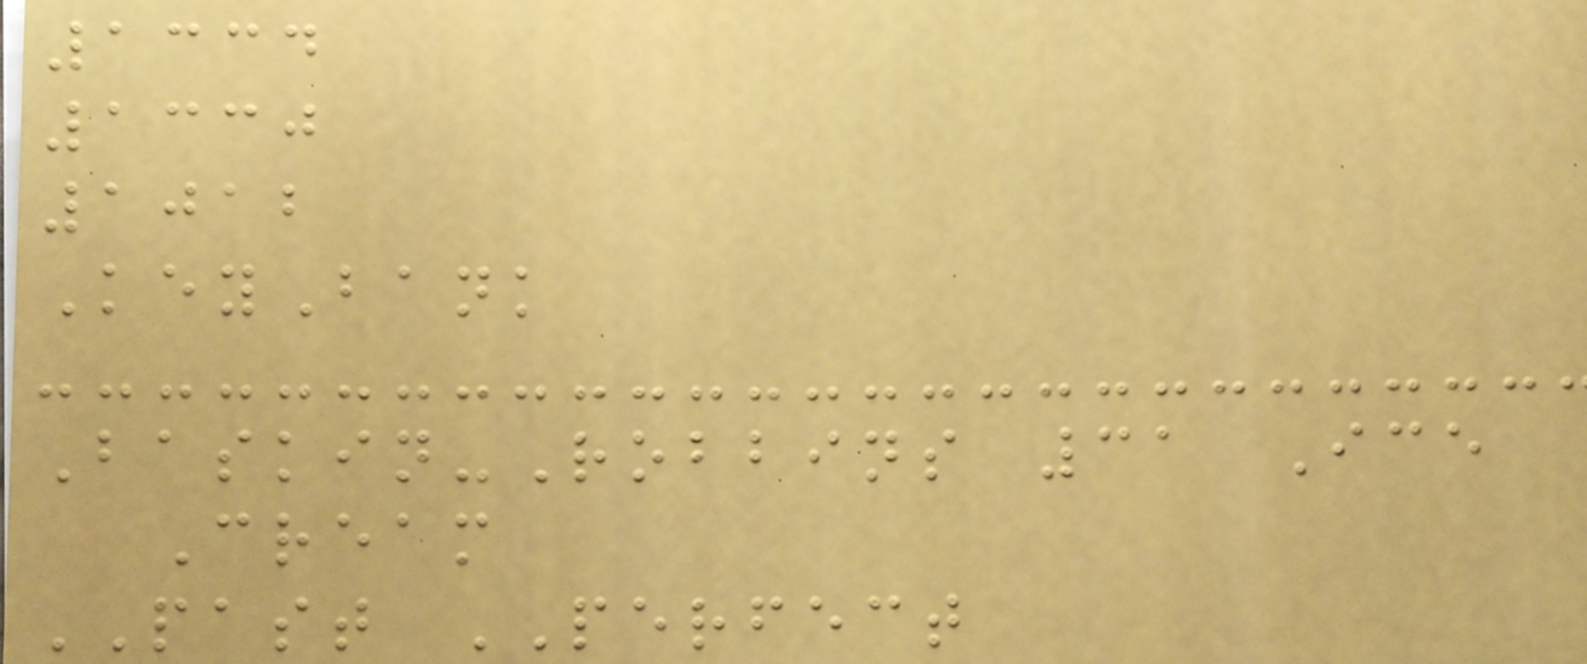1334
1330
1012
KeyBank
Baskin-Robbins 31 Ice
Cream
PAST PERFECT
